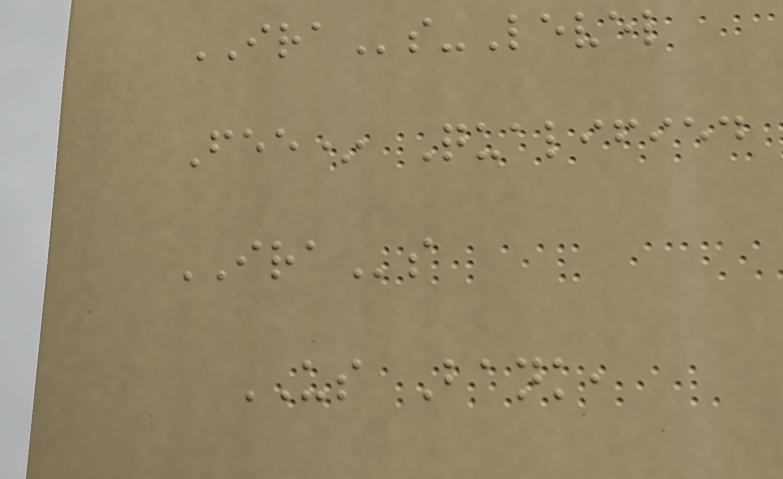IRAs-Level
Fee* Qualified
IRAs
US Bank,
